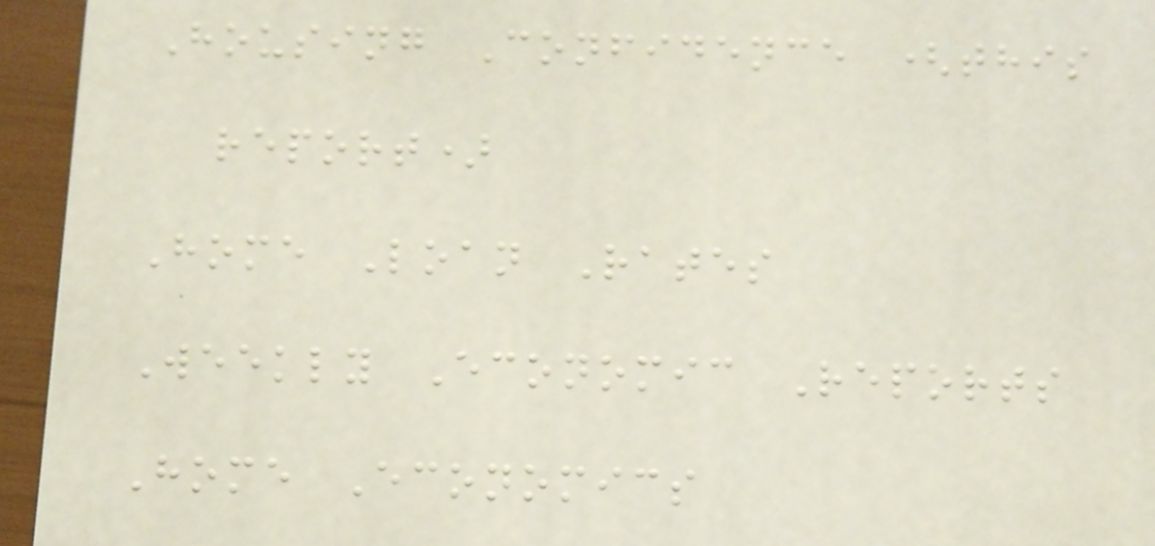Housing Confidence (this
report)
Home Loan Rates
Weekly Economic Reports
Home Economics
